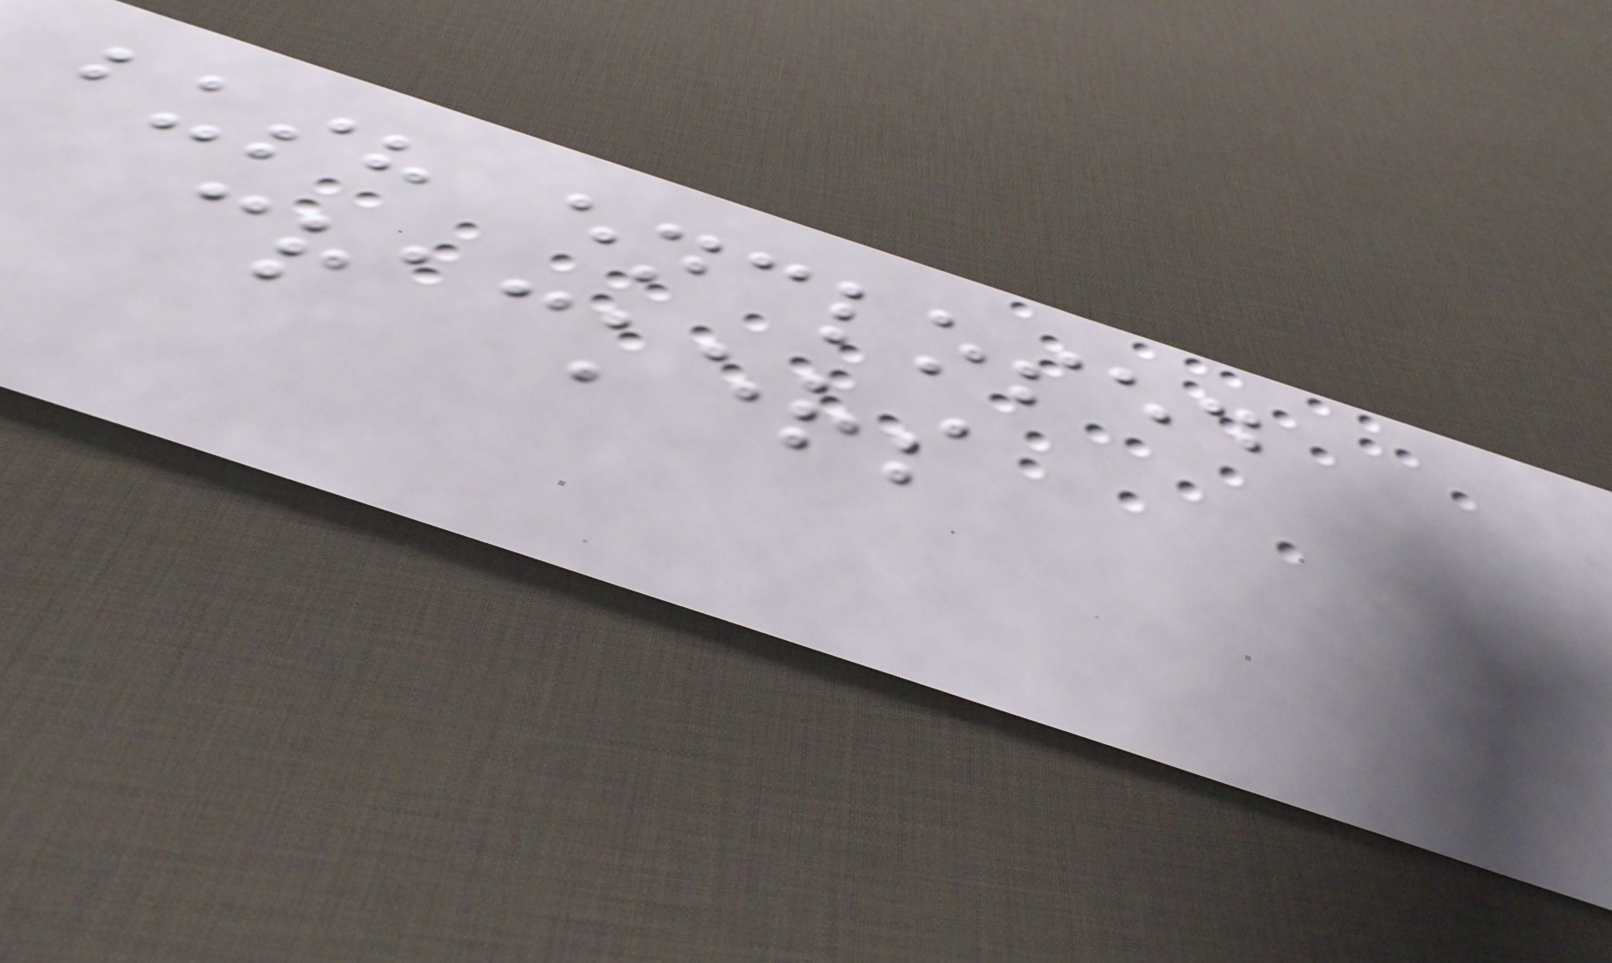bush enclosed
crackers
